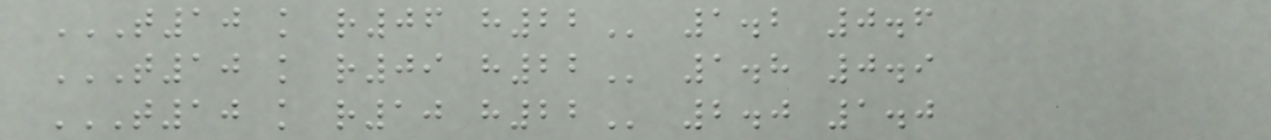T10 K R06 H22 1.2 0.6
T10 K R09 H22 1.8 0.9
T10 K R10 H22 2.0 1.0
